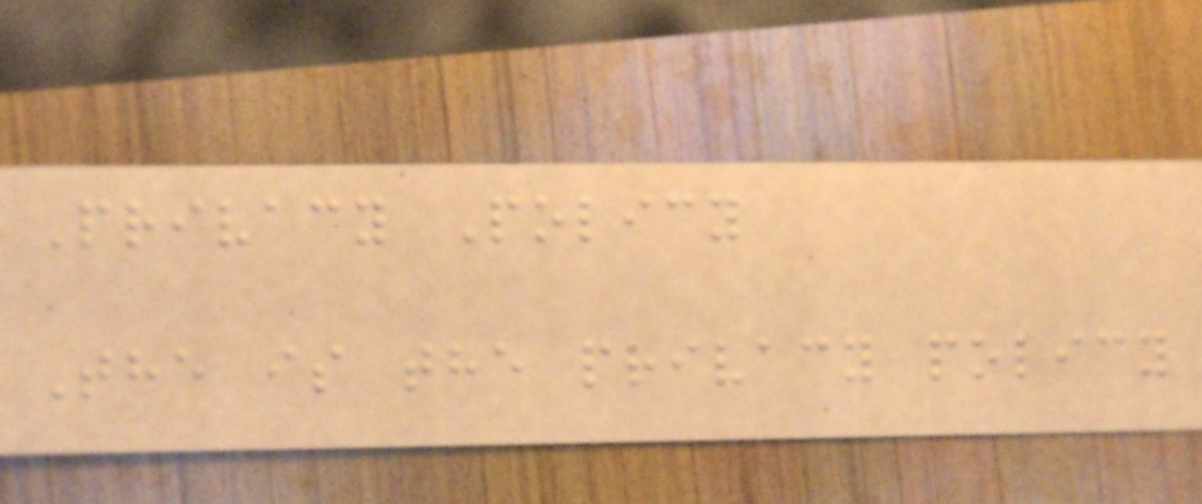Privacy Policy
The is the privacy policy
